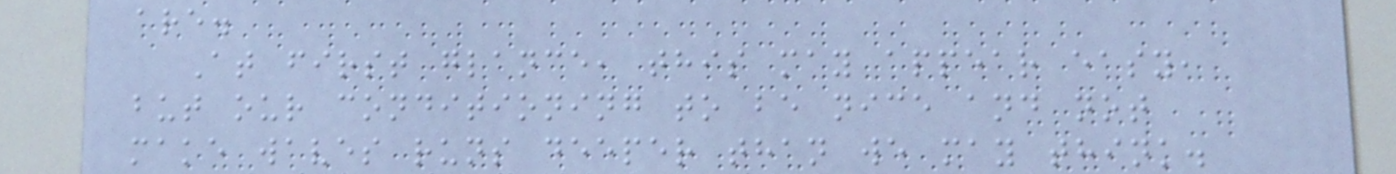are.
At first glance, this may appear easy,
but our conditioning to be nice and not
make waves runs deeper than we may think.
